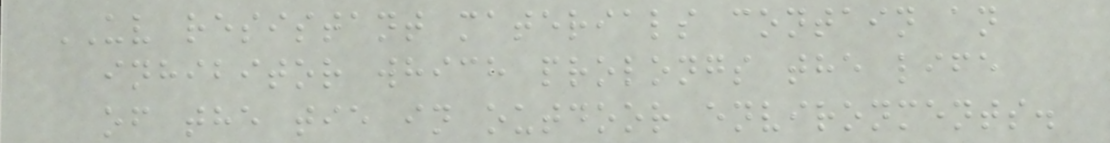UV resistant materials contain an
inhibitor which prolongs the life
of the tie in outdoor environments.
